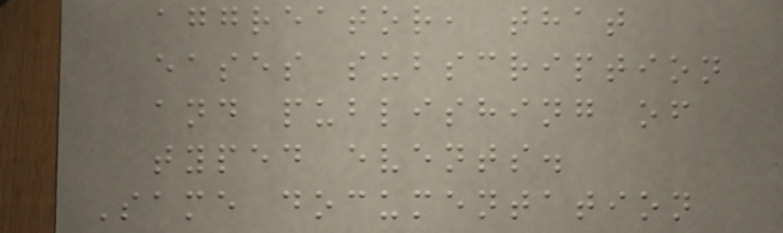aggreator, that
eases subscription
and publishing of
typed events.
Same documentation
